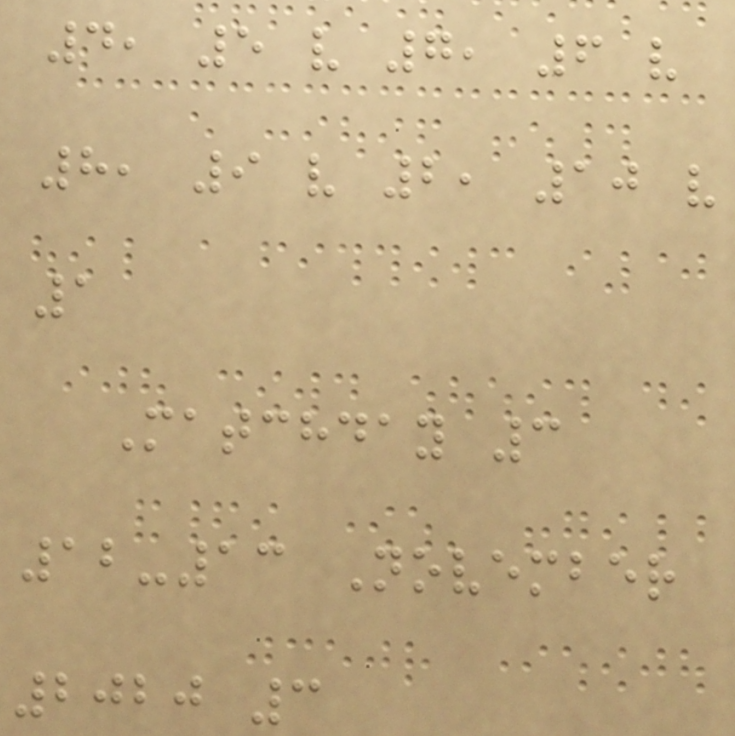4, 5 v 7, 6 v
8, 9 v 2, 10 v
1
Matchday 3
12-13 November
2020 3
